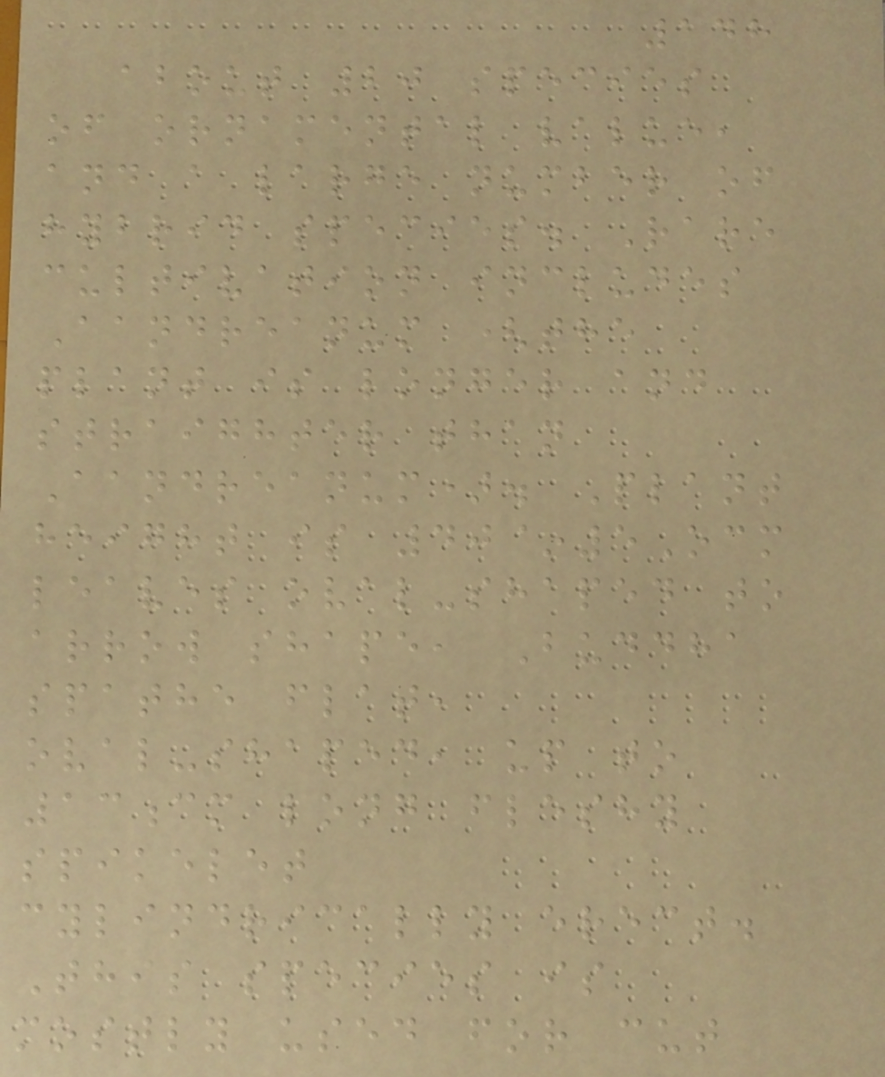148
about 20 species
of ornamental value,
and a large number of
hybrid species. Rare
cultivation includes
Aandreanum (the
plant is longer and
straighter than
Aandreanum). Plant
height is 40~5Ocm
leaves oval-shaped to
arrow shape, Buddha
spathe flat,
oval-shaped, up to
13cm long fleshy
spikelet
cylindrically erect.
This species is
mostly used for cut
